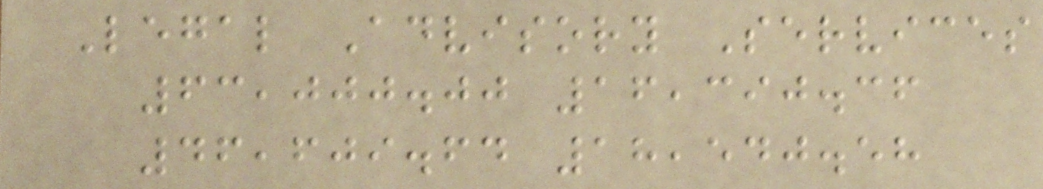Legal Advisory Services
63,000.00 16,390.36
46,609.64 18,540.58
